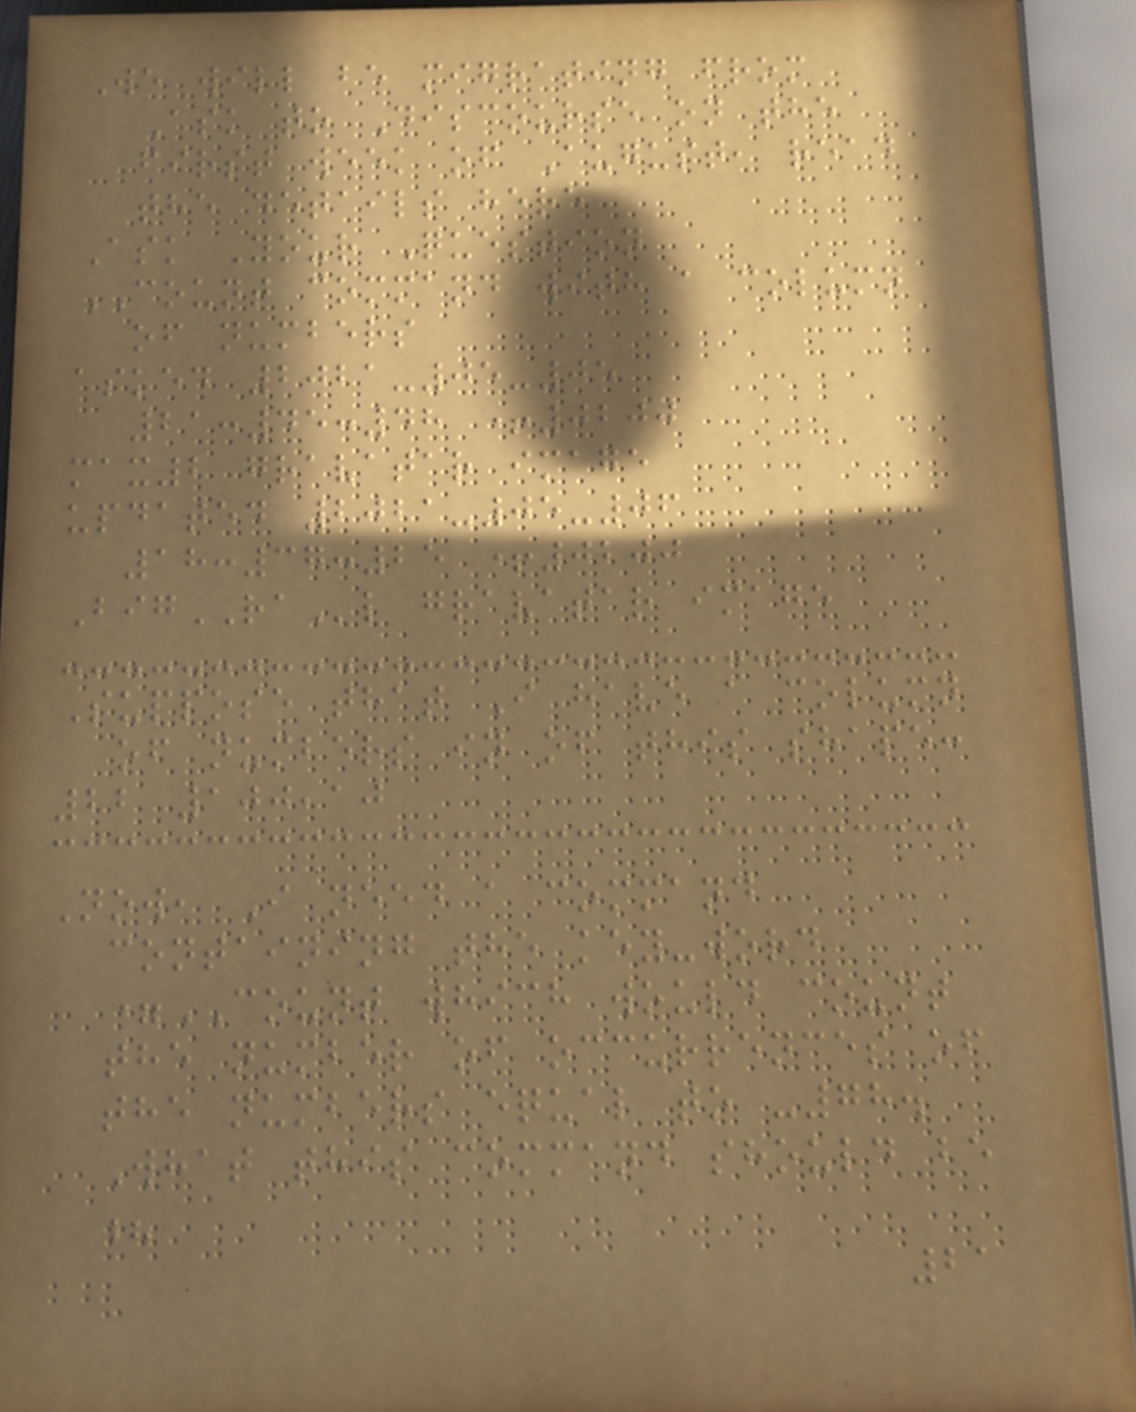We will be migrating from
Ask to Discourse on the
first week of August, read
the details here
Ask Your Question
COUNT command with a column
of numbers
asked 2021-05-05
21:45:48 +0200
max2 gravatar image
updated 2021-05-06
18:37:25 +0200
BigRAl gravatar image
Suppose that I have a column
of numbers in of this shape:
22 100,10
Now, I need a command
containing the key-word
=COUNT which would count
the number of occurrences of
the numbers equal to -78.
What this command should be
?
21
